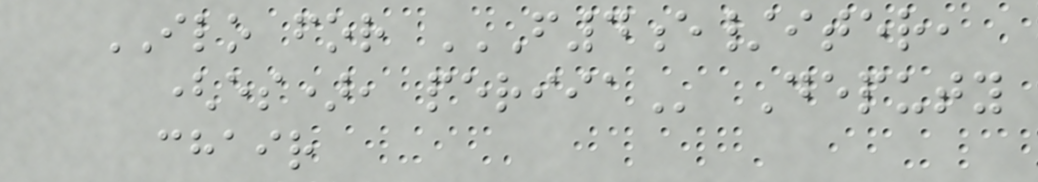ILO for F4E/ITER,
(ES), PERIIA Deputy
chair
